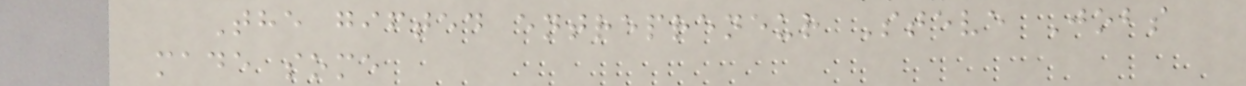The gifted entrepreneur Steve Jobs
made some
